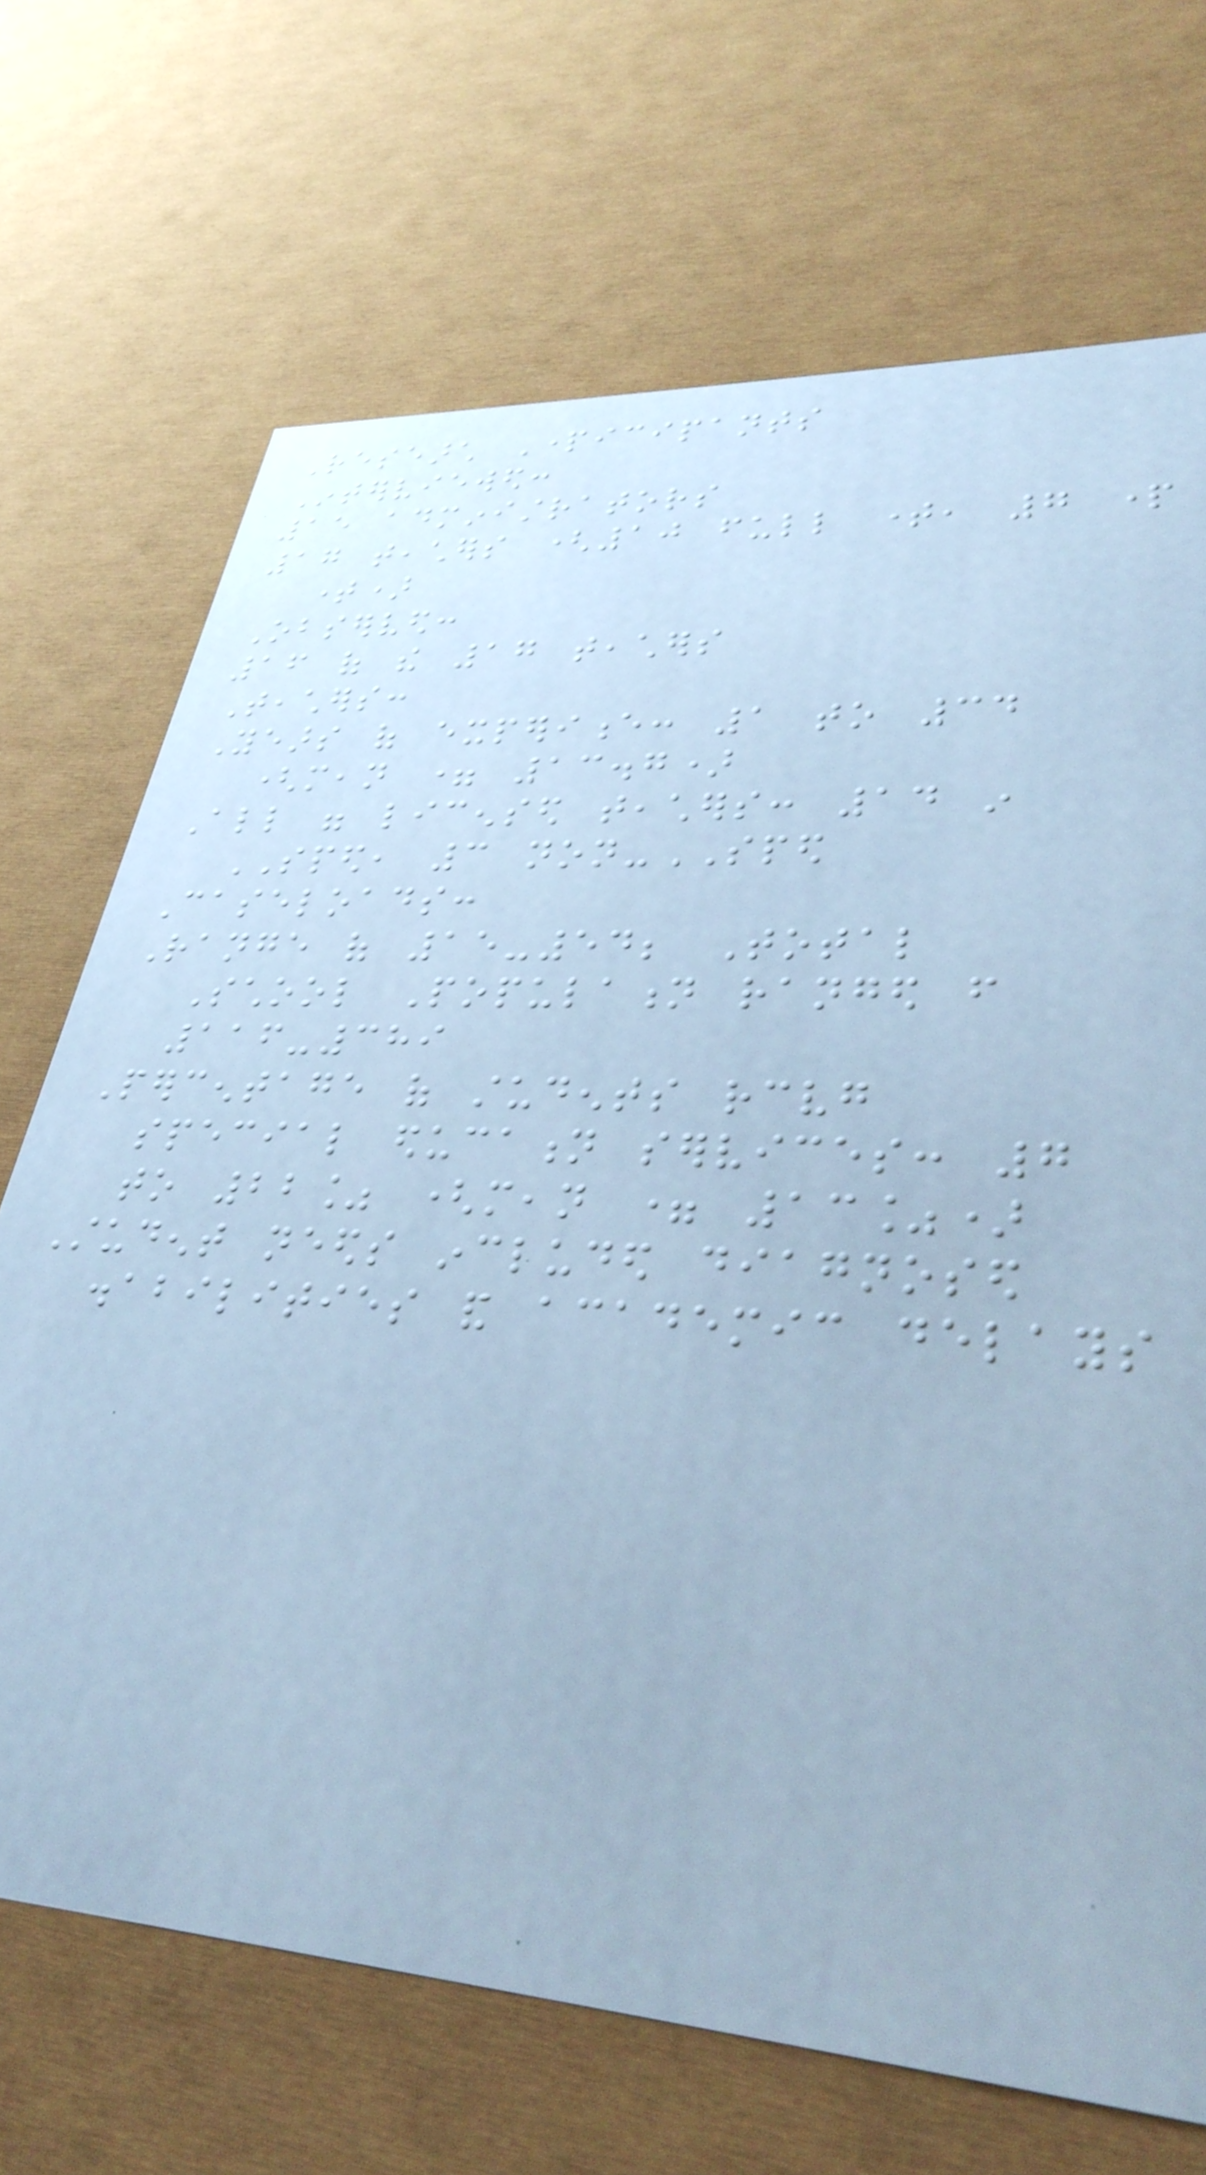Research Participants
Interviewed:
15 administrators
17 teachers (10 full time, 7 part
time)
Observed:
16 of the 17 teachers
Teachers:
Years of experience: 1 to 34
(mean = 13.7)
All were licensed teachers: 14 in
SPED, 3 non-SPED
Caseloads:
Range of 15-54; Total
School Population ranged from
116-389
Percentage of students receiving
special education services: 7
to 22% (mean = 13%)
Student needs included diagnosed
disabilities and academic delays
